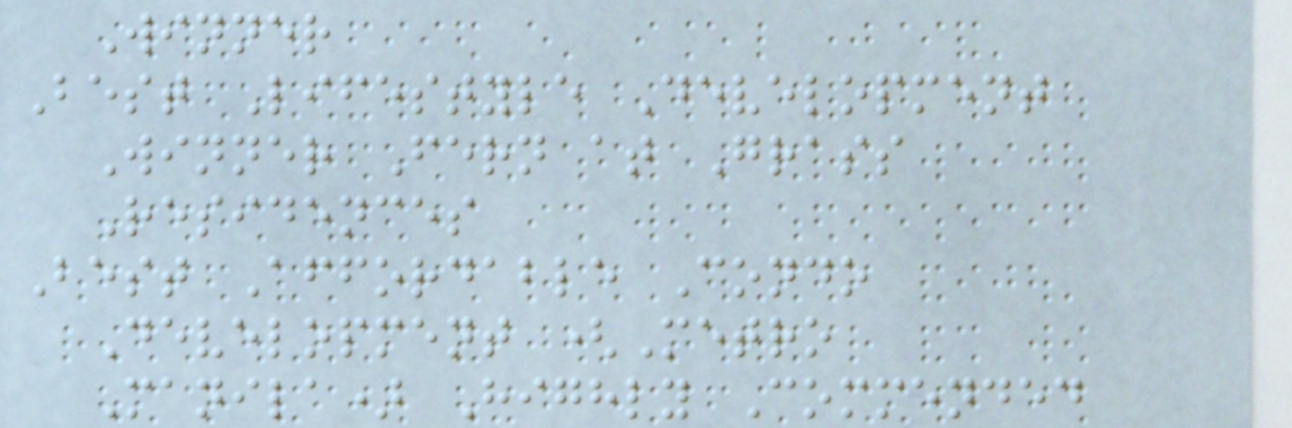Winner
Best Lifestyle Development
Winner Fern at Grass
Residences
Best Affordable Condo
Development (Metro
Manila) Highly Commended
